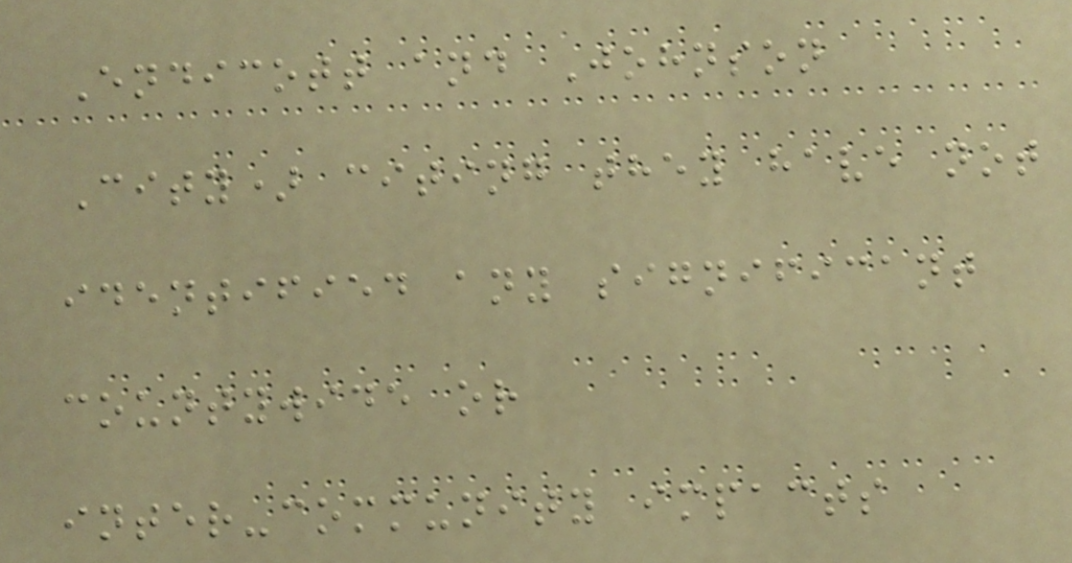Endicott and Johnson
City) citing they have not
identified any significant
countywide or
inter-community impacts
